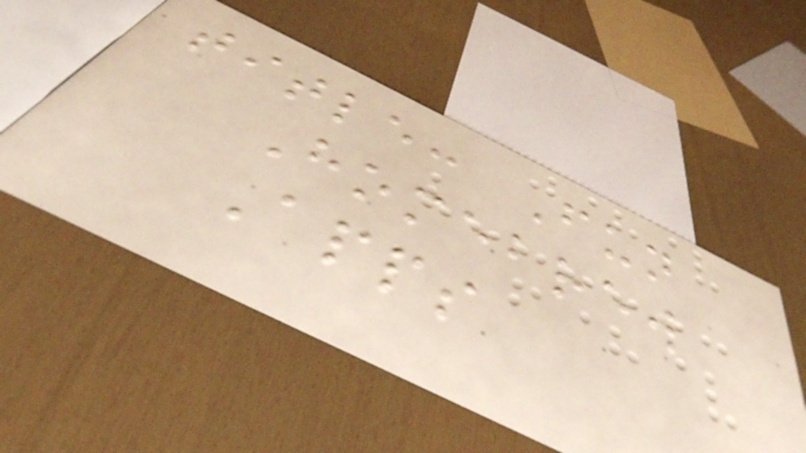title: Fun
Homebrew
Apps
